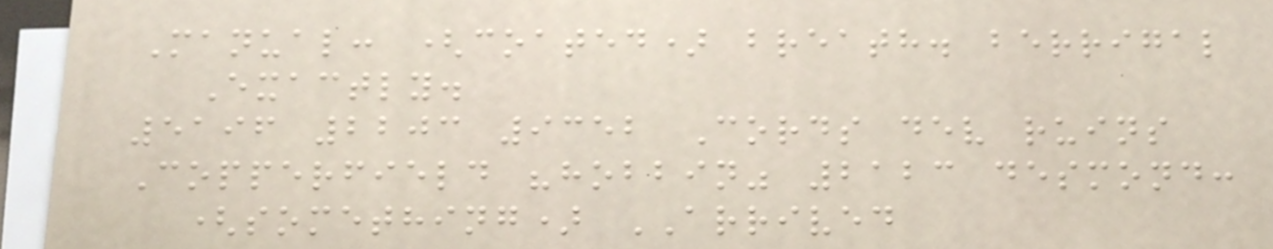Manual: (coated) breath. berrigal
Exactly.
5196 2203 9352 Cords dev ruins
Copperfield "hobbin" 2123 desmond:
(something) ARRIVED
